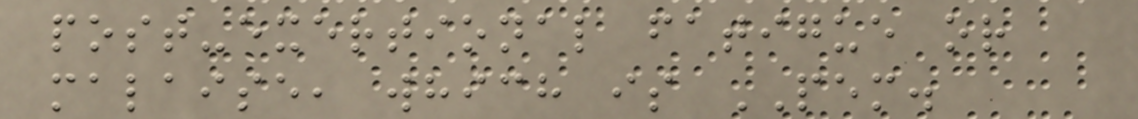post-exertional fatigue or
malaise, which is PEM.
